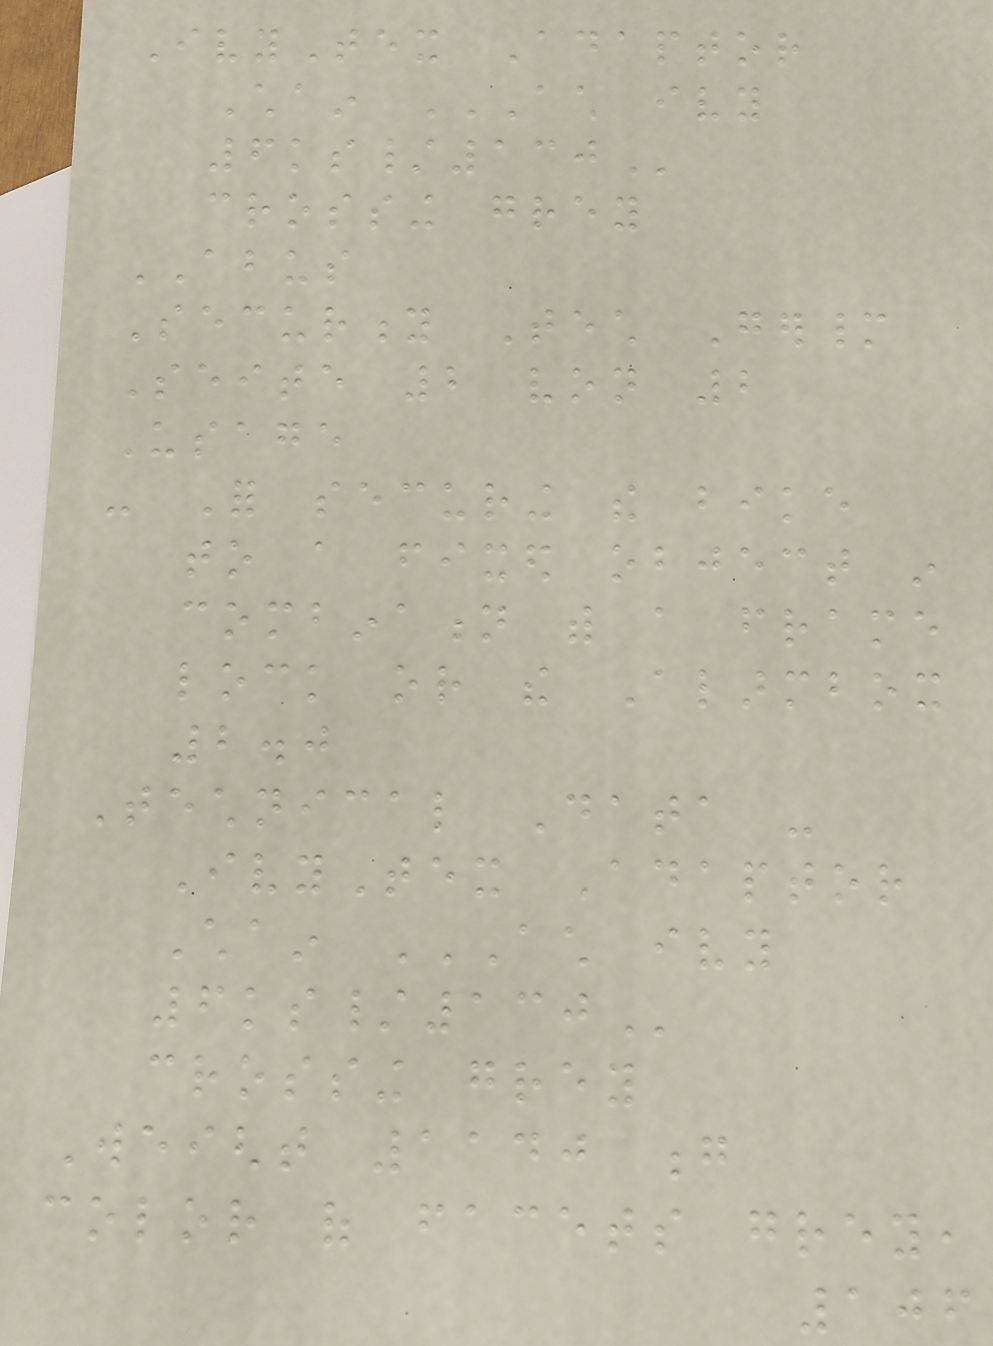IvyTex Adaptor
Chain ACH IVY
6KS/130
crossing grey
ABUS
Security Tech Germany
Seite 2 von 2
Usage
- For securing the bike
to a fixed object in
combination with a frame
lock or the Alarmbox
2.0
Technical Data -
IvyTex Adaptor
Chain ACH IVY
6KS/130
crossing grey
Weight 1140 g
color of facets grey,
106
